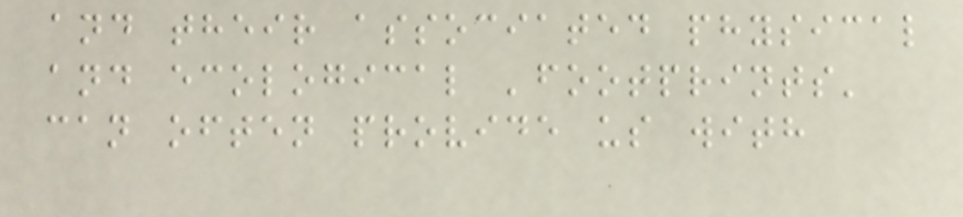and their associated physical
and ecological 'footprints'
can often provide us with
